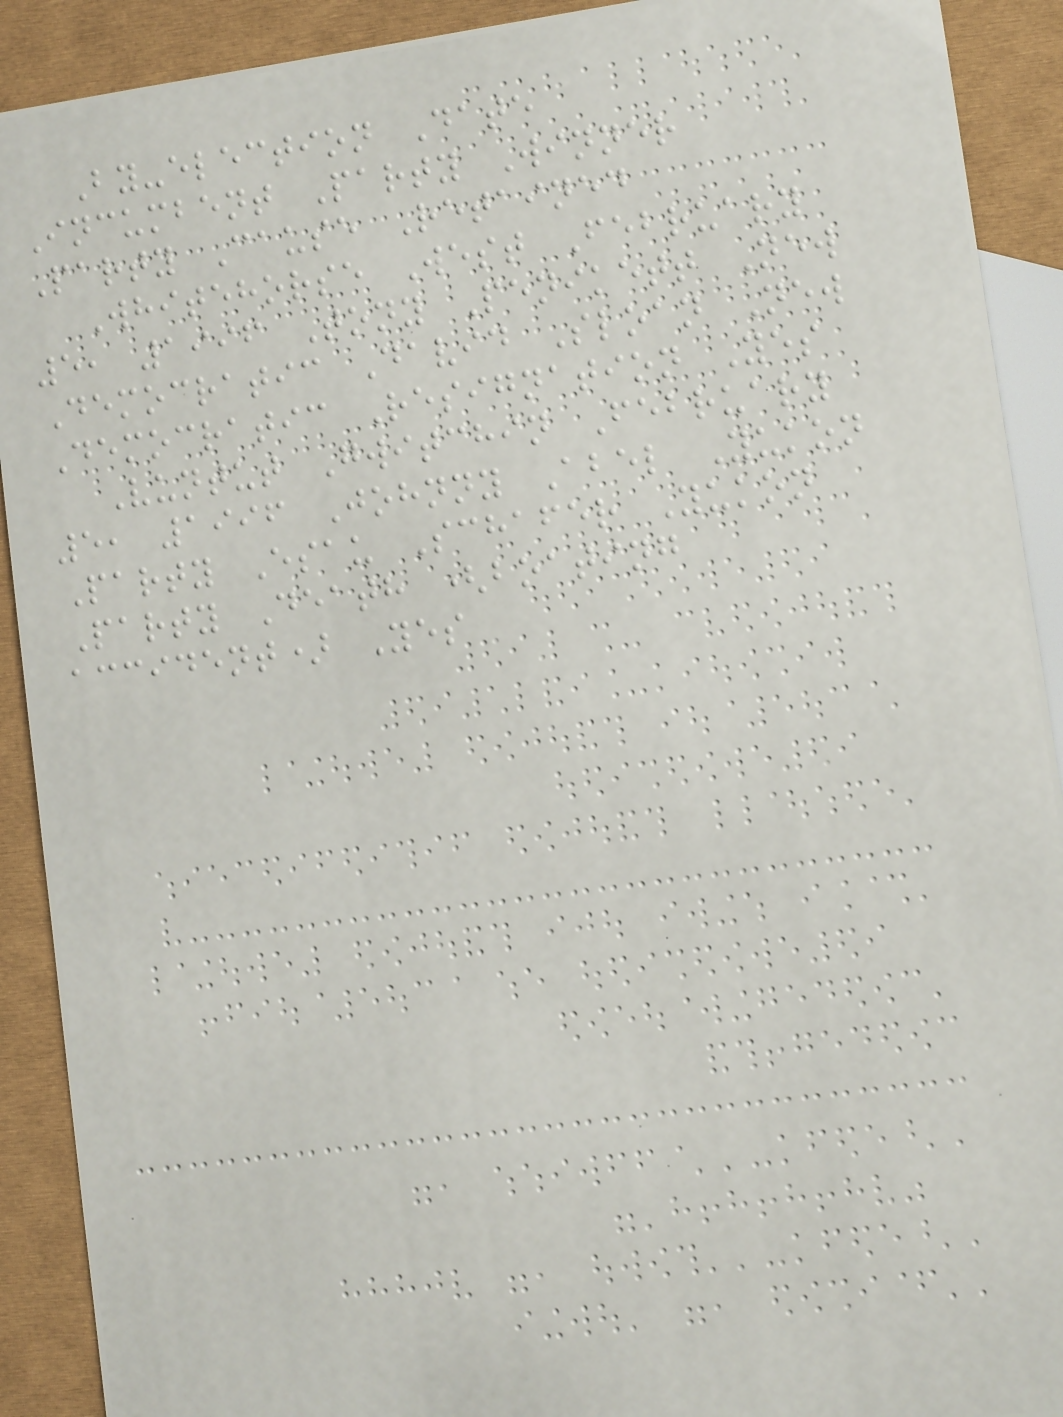By-election Date
Incumbent Party Winner
Party Cause Retained
Whitehorse West February
5, 1996 Tony Penikett New
Democratic David Sloan New
Democratic Resignation Yes
Vuntut Gwitchin February
5, 1996 Johnny Abel Yukon
Party Esau Schafer Yukon
Party Death (boating
accident) Yes
